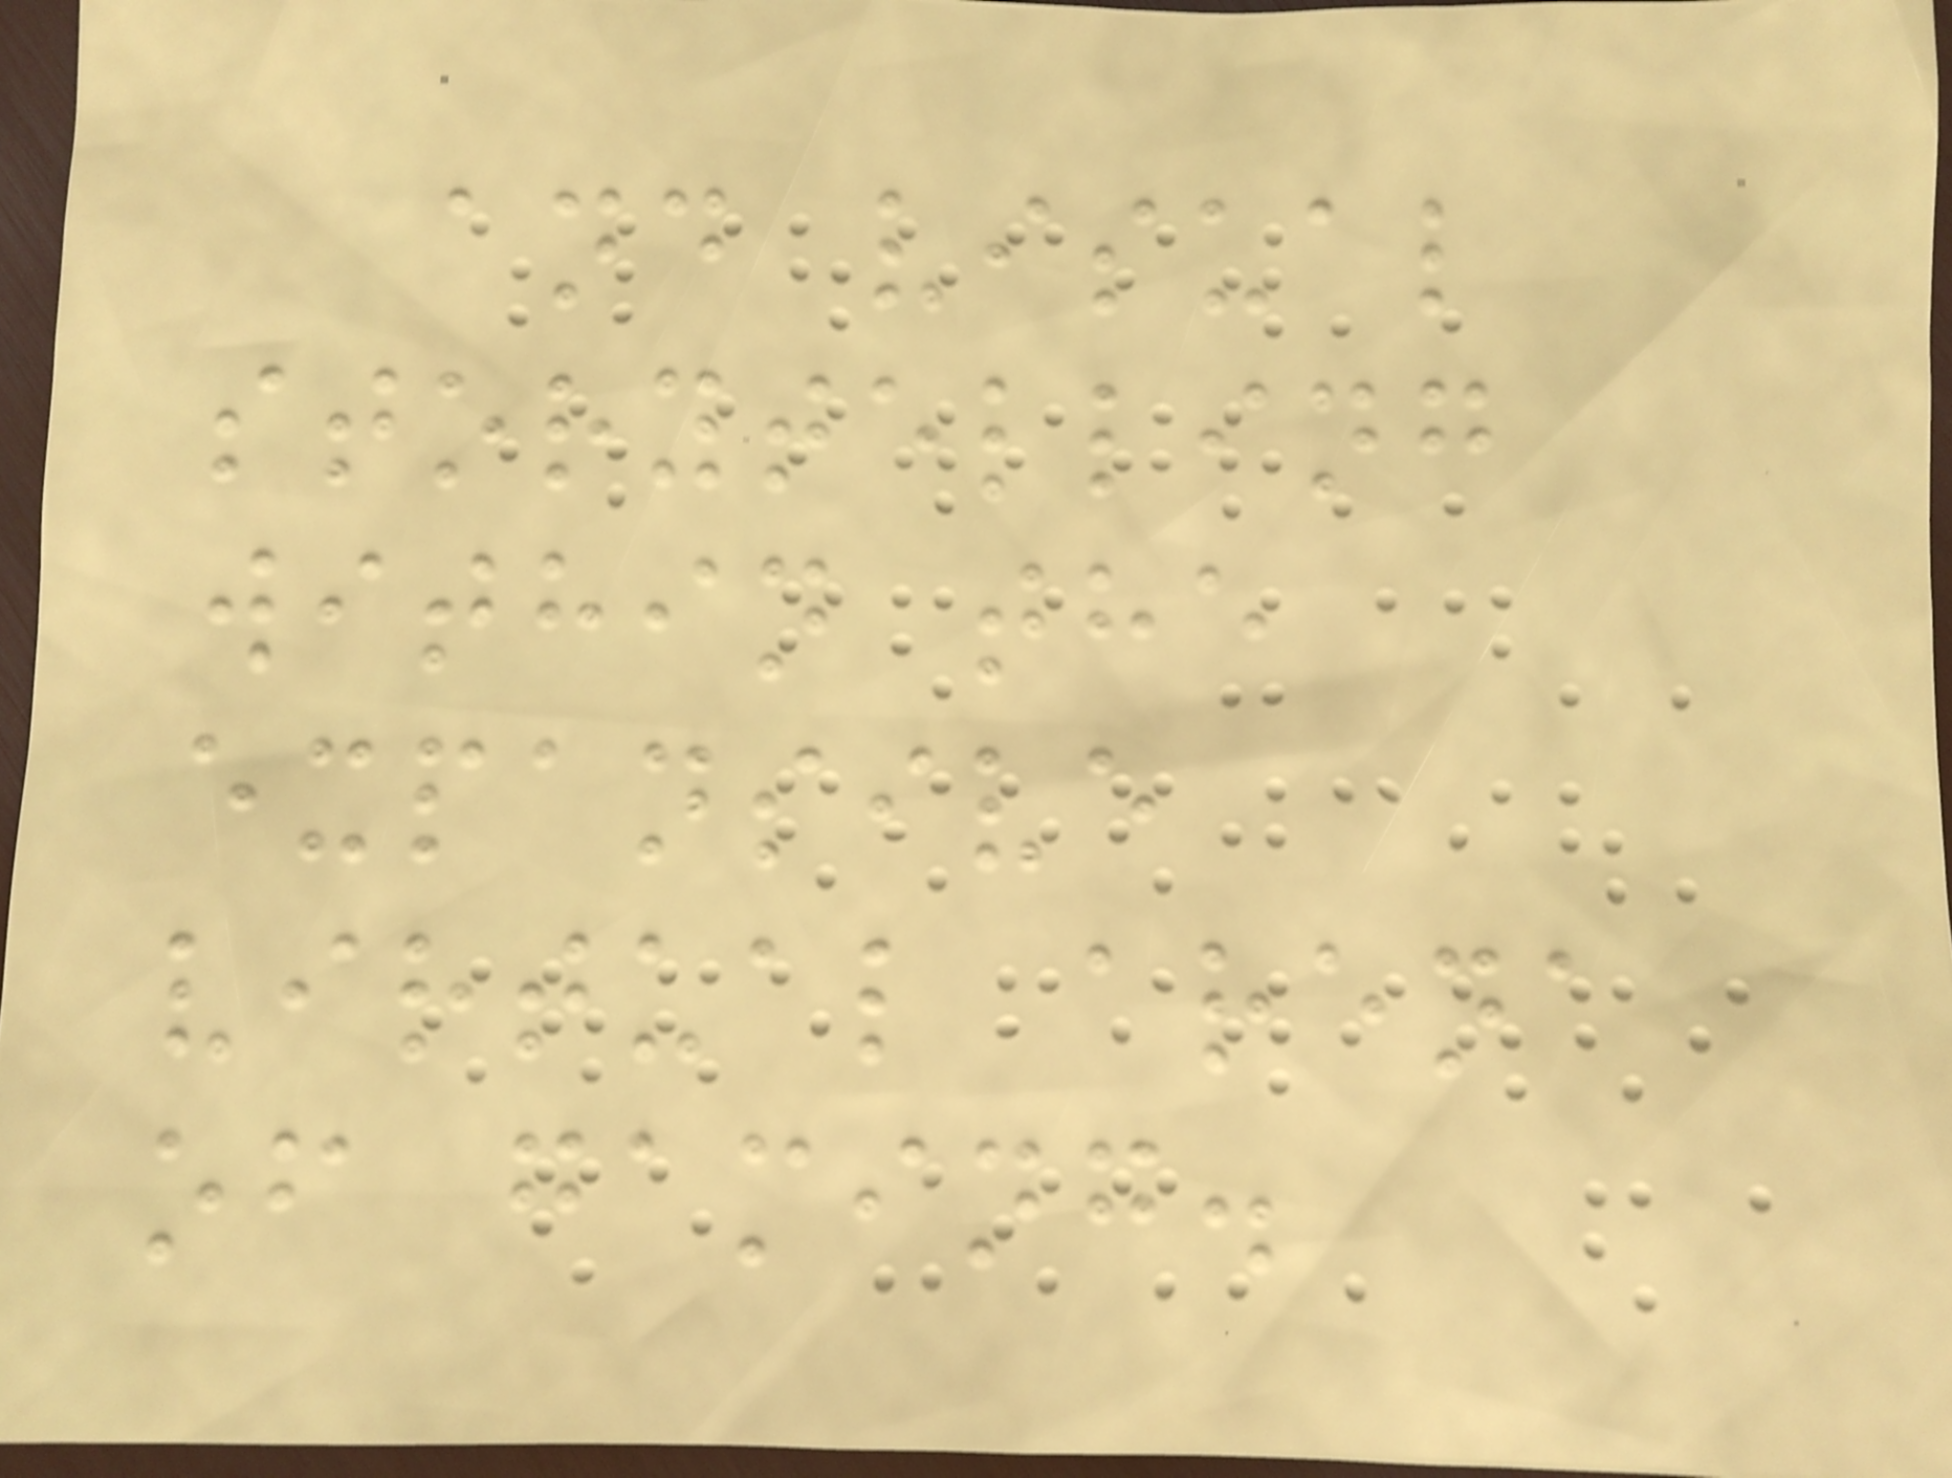and visual
storytelling
within the
expansive
virtual arena
of gaming.
